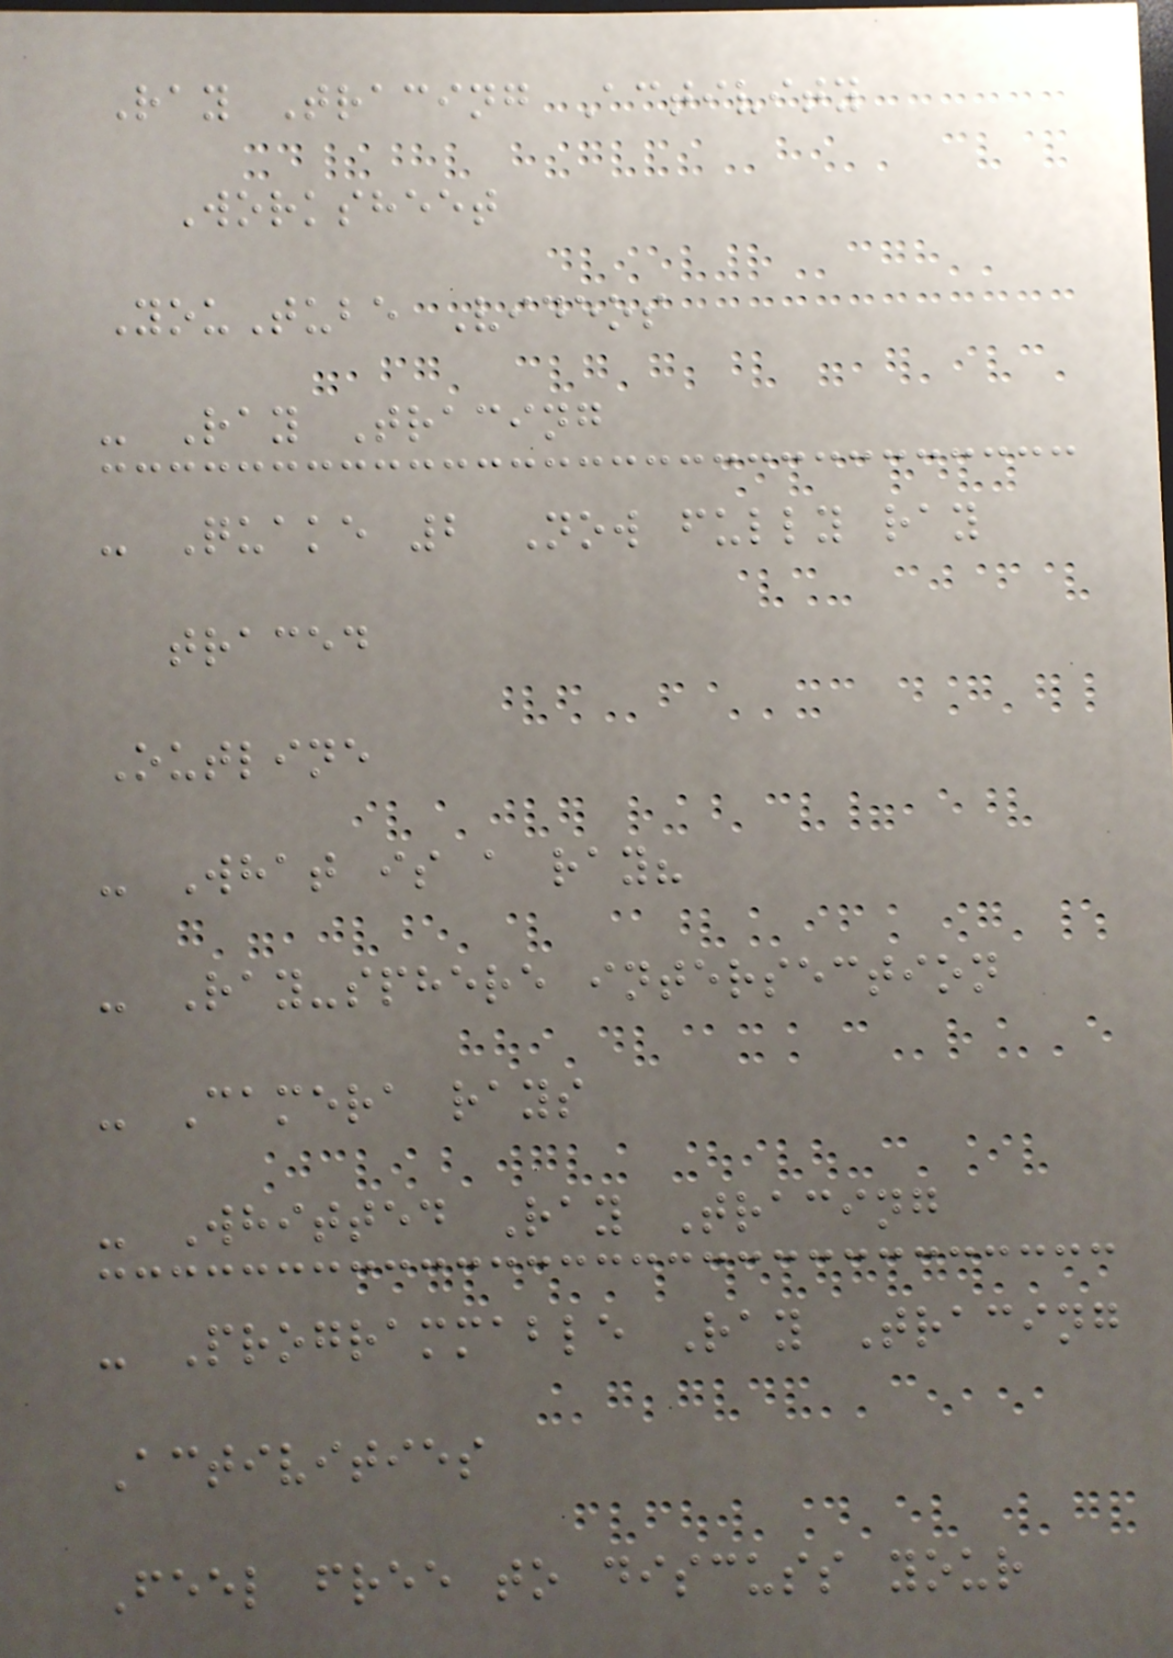Ray Tracing Activity
Worksheet
YouTube Videos
- Ray Tracing
- Quake 2 Now fully ray
traced
Outline
- What is a ray?
- Ray-sphere intersection
- Camera rays
- Whitted Ray Tracing
- Programmable Ray Tracing
Activities
Feel free to discuss your
